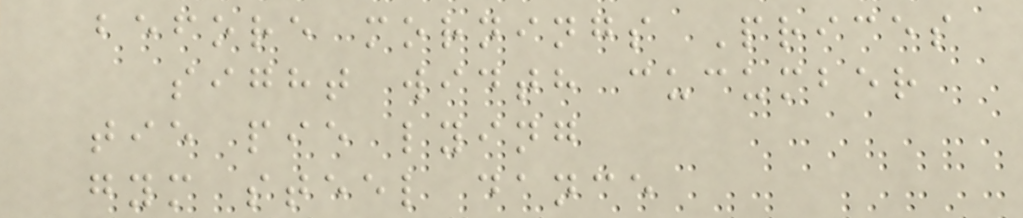before mornings Prices
sight width cucumber
tie pie lying
gym steel dance
